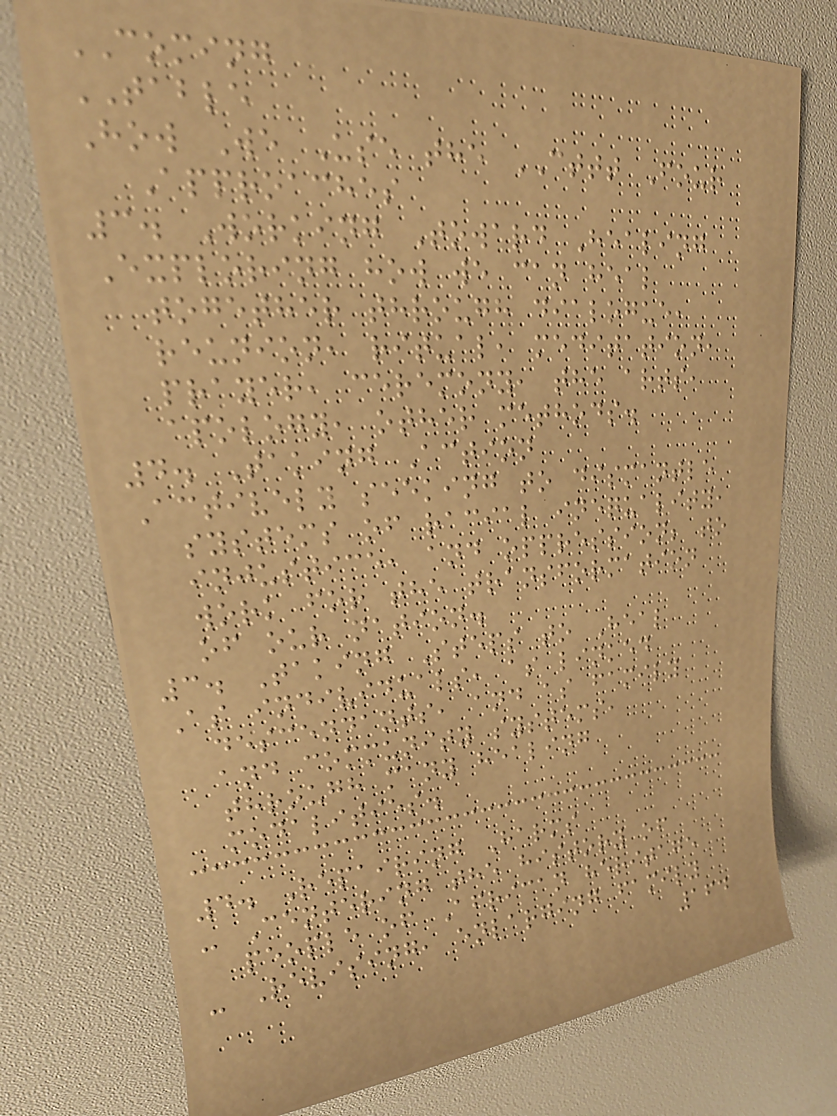COMING
TABLE
How We Use the CTTT Four
Approaches
3. Working Toward Healing
Exploring how we can heal
together through dialogue,
reunion, ritual, meditation,
prayer, ceremony, the arts,
apology, other methods.
4. Taking Action
Actively seeking to dismantle
systems of racial inequality,
injustice, and oppression; to
work for the transformation
of our nation.
3. Taking Steps to Heal
As individuals, as linked
descendants, and as family
and community systems,
through many healing
modalities.
4. Repairing Harms
- Centering the history of
people of African heritage
- Revising, enlarging family
164
